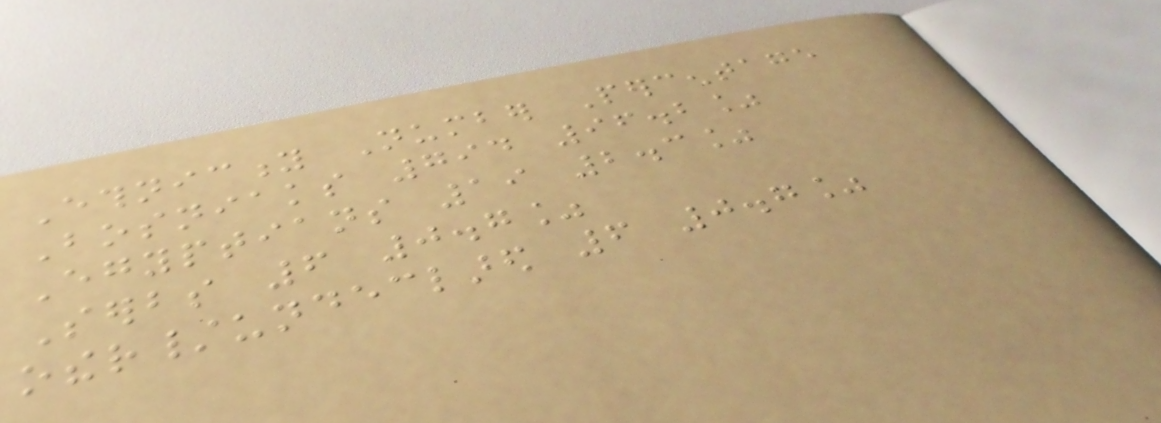Ethnicity Number Percentage
Bosniaks 794 96.2%
Egyptians 19 2.3%
Serbs 6 0.7%
other/undeclared 6 0.7%
